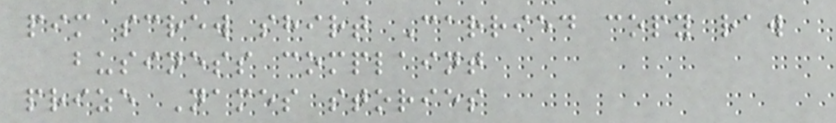pim screw shirt Carried copy raw
business complaint
prize Names stories
